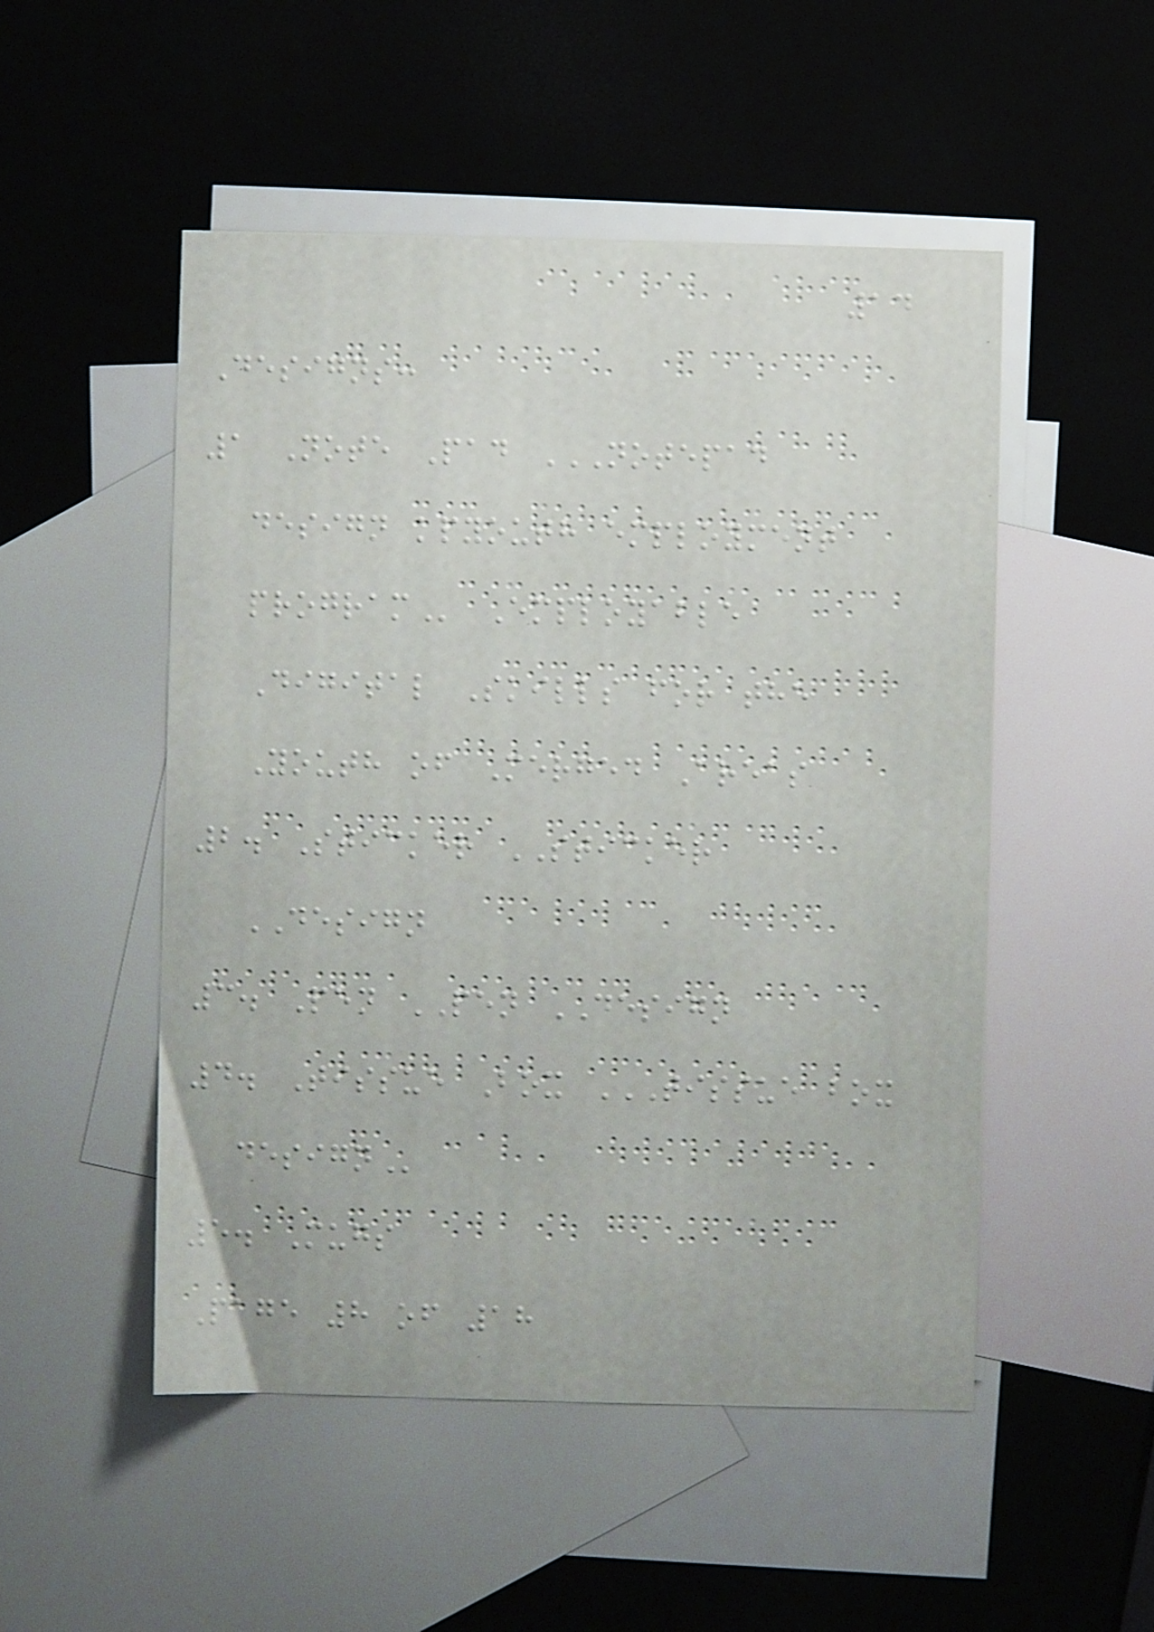14
Designs:
1 Note Pad NOTEPAD
DESIGN KPYOUTH EMPLOYMENT
PROGRAM Employable
Digital Skills for the
Youth of Merged Areas
2. Sticker STICKER
DESIGN
3. Pen PEN DESIGN
4. Tissue Box TISSUE BOX
DESIGN
5. Mugs
Page 8 of 18
